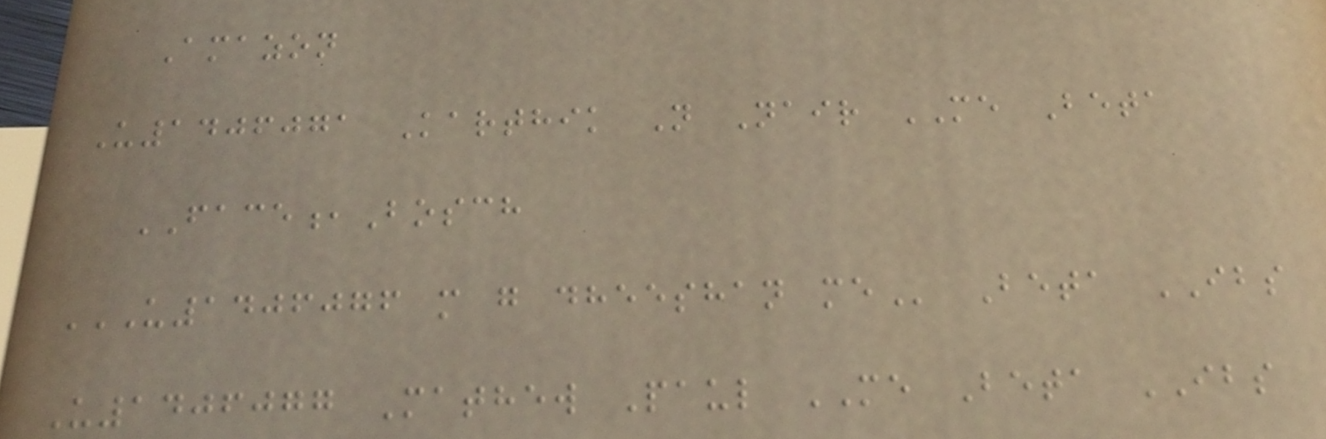Amazon
U1406071 Karthik N Nair ME Beta
FACE,Bosch
U1406076 M G DHEESHAN ME Beta IBS
U1406077 Mathew Paul ME Beta IBS
